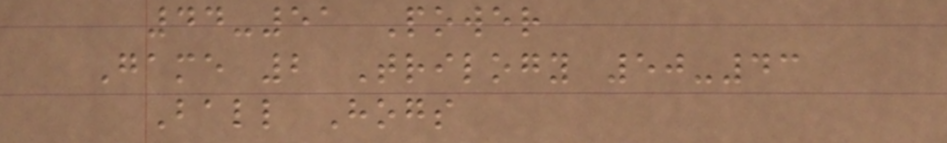44-51 Power
Game 2 Trilogy 50-43
Ball Hogs
